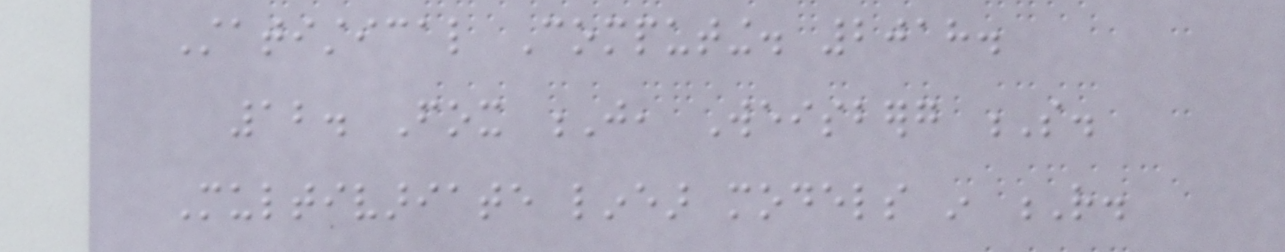Statistical Computing. 2018.
12. Fox J, Weisberg S.
Multivariate linear models in R.
